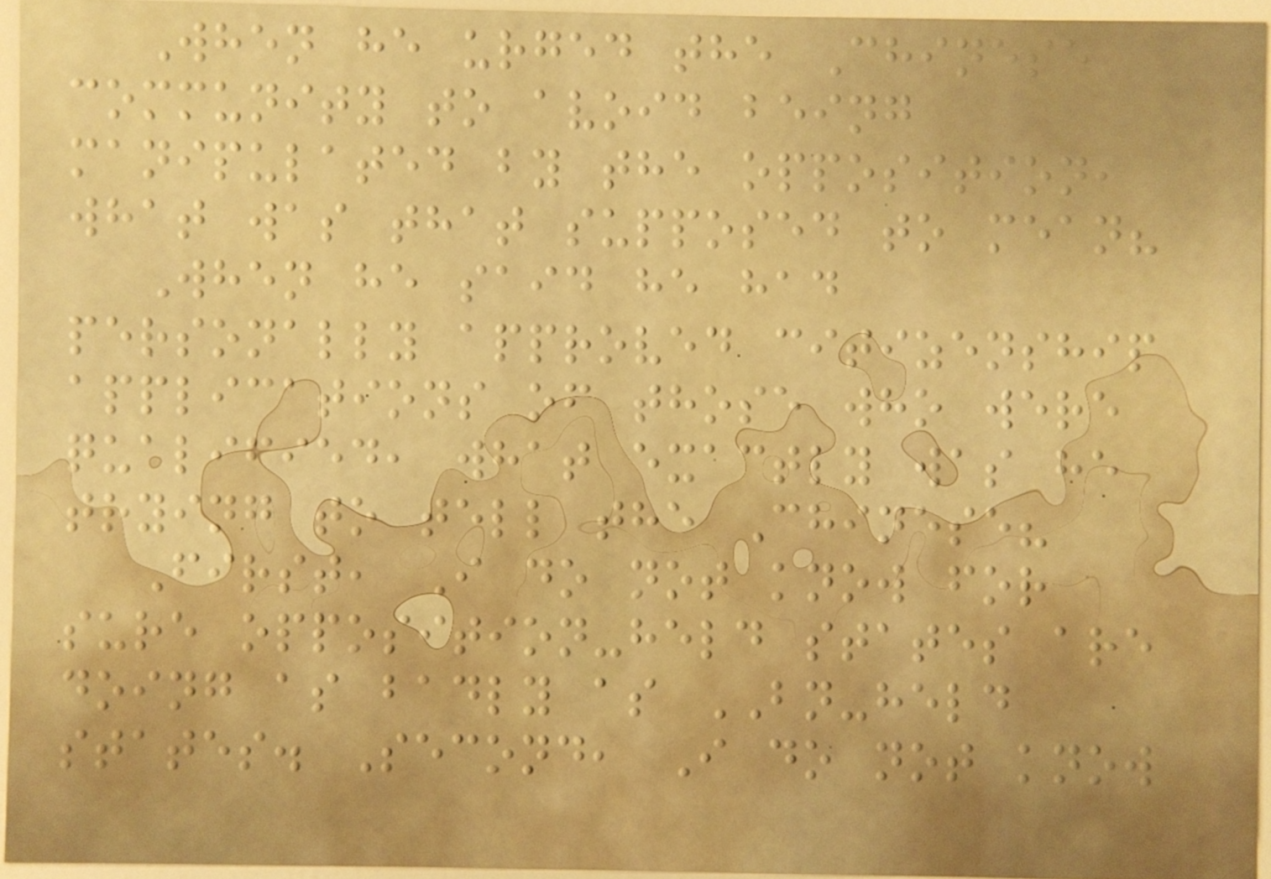When he urged the Chinese
community to avoid being
manipulated by the opposition,
what was that supposed to mean?
When he said he had
personally approved citizenship
applications of those who were
qualified, what exactly was he
trying to tell the Chinese?
First, I do not know for
sure opposition-held states are
doing as badly as BN-held
states. Second, I do not know
